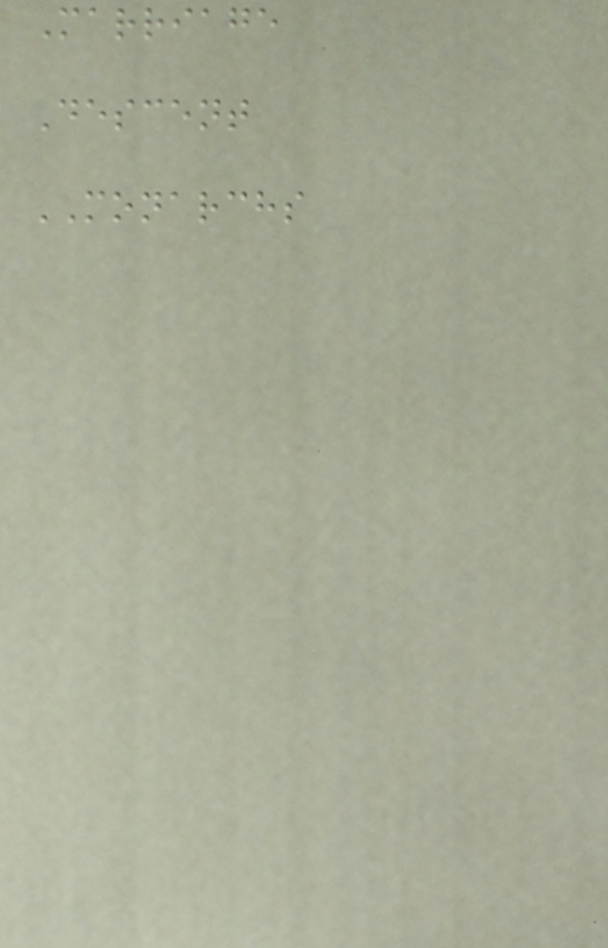Marriage
Descent
MONARCHS
